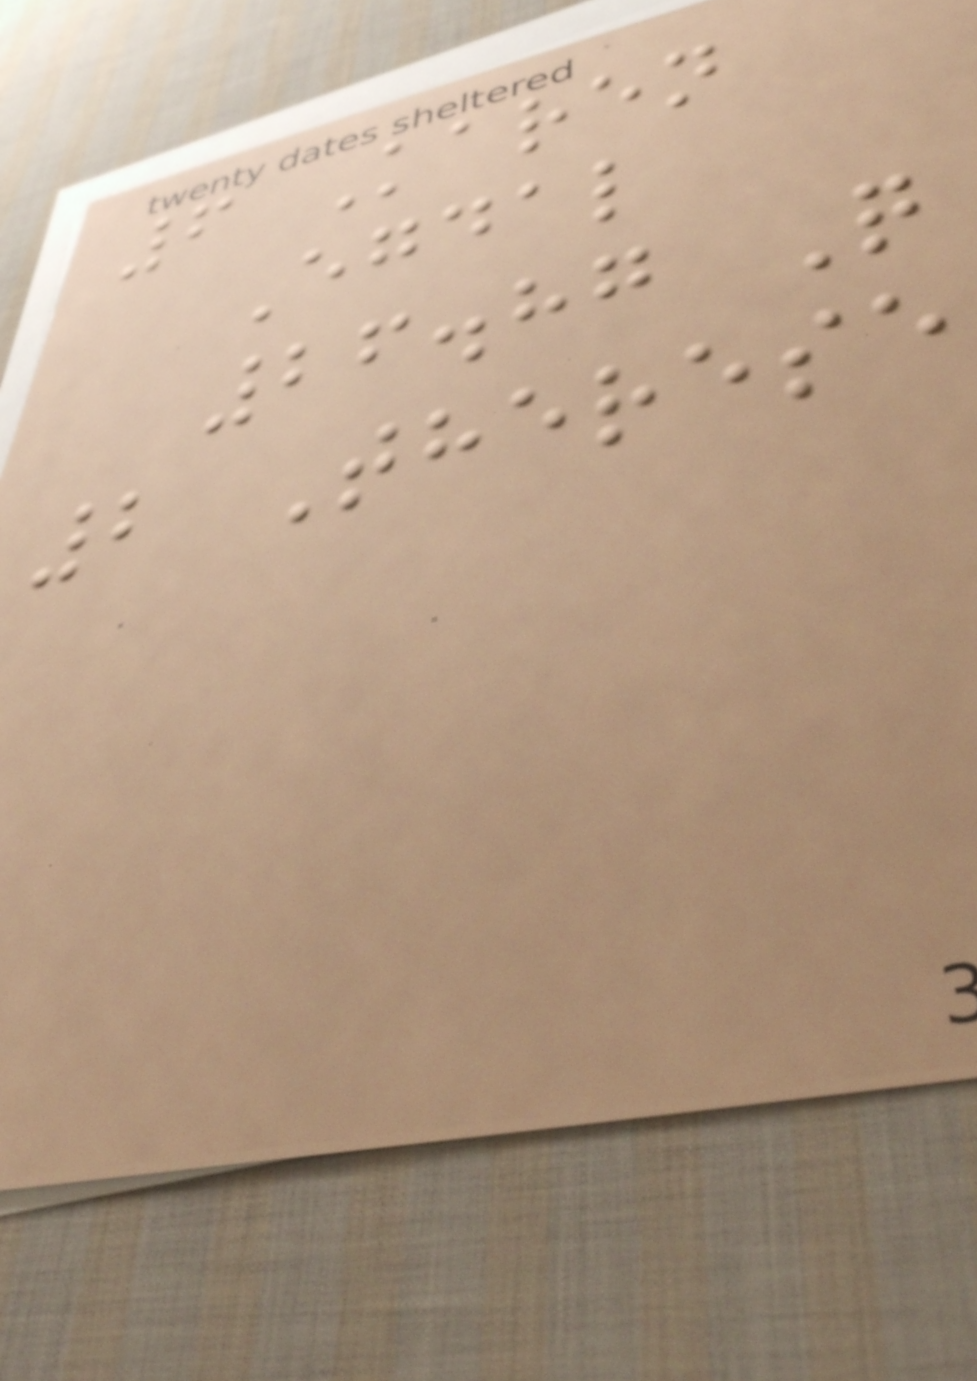6 Karen
Egdal
26.87 Q
2 Therese
